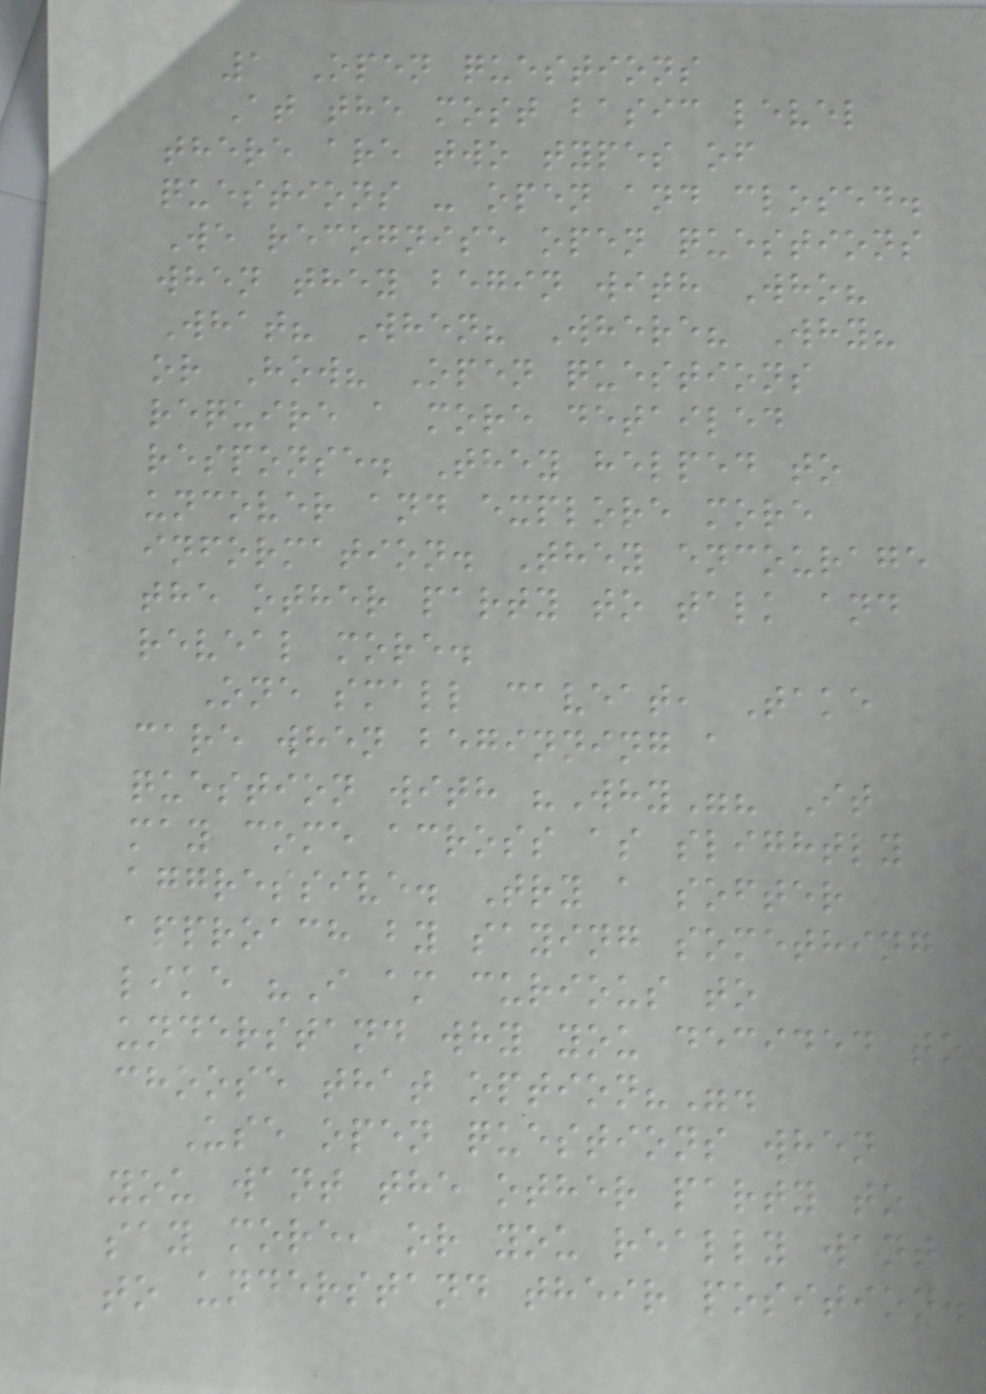1 Open questions
At the most basic level
there are two types of
questions - open and closed.
We recognise open questions
when they begin with Who?
What? When? Where? Why?
or How? Open questions
require a more detailed
response. They helped to
uncover and explore more
information. They encourage
the other party to talk and
reveal more.
One small caveat, Take
care when beginning a
question with "Why"? It
may come across as slightly
aggressive. Try a softer
approach by saying something
like "I am curious to
understand why you decided to
choose that option?".
Use open questions when
you want the other party to
say more, or you really want
to understand their position.
